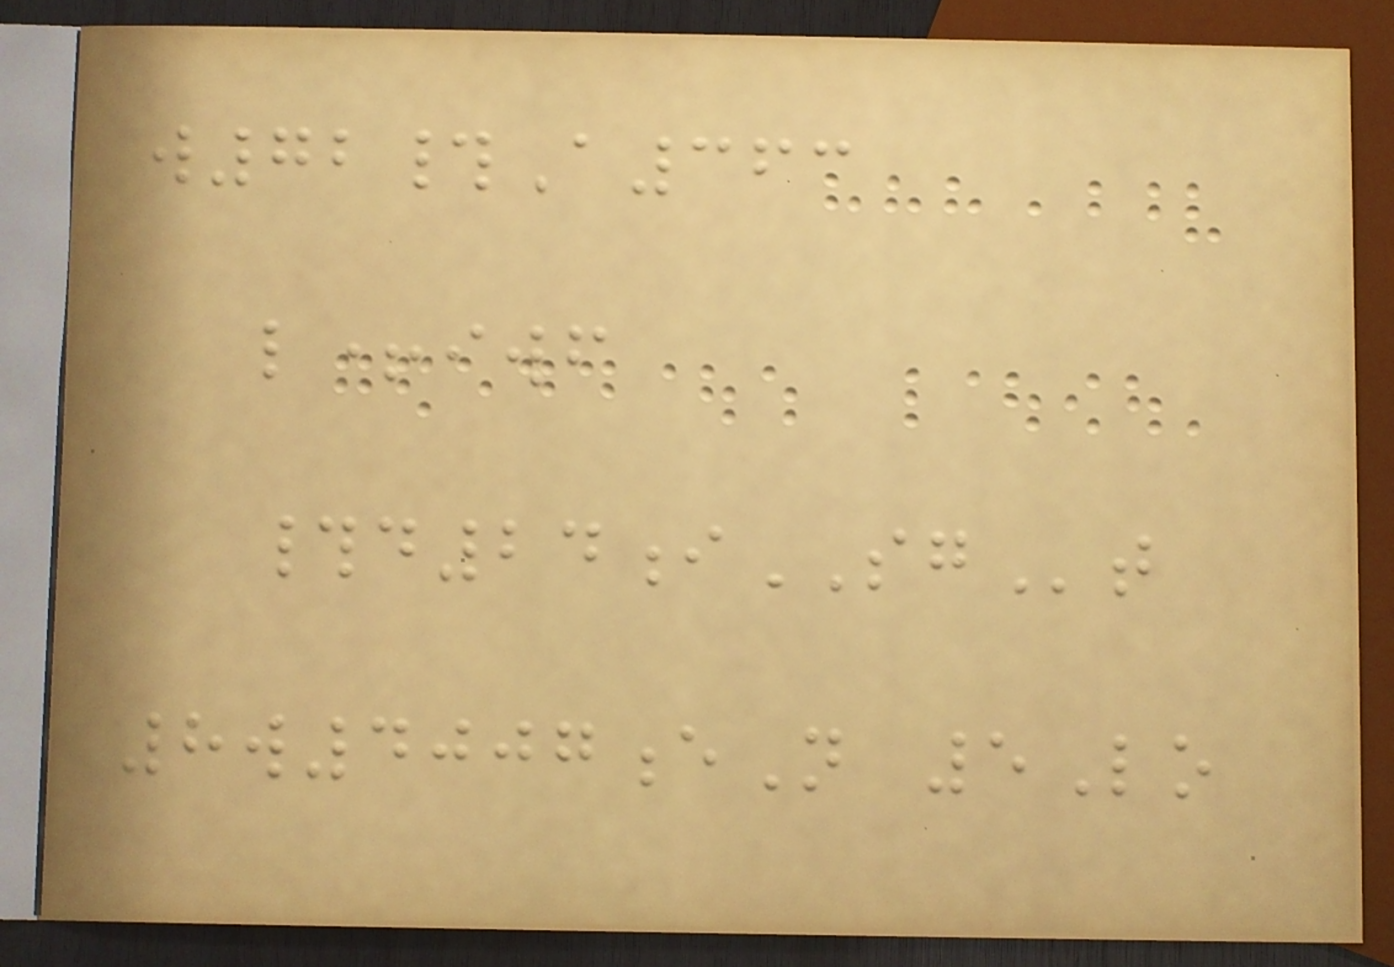w72#A363
l+iwf
#d24iSGt
8w4007eN 5Lo
